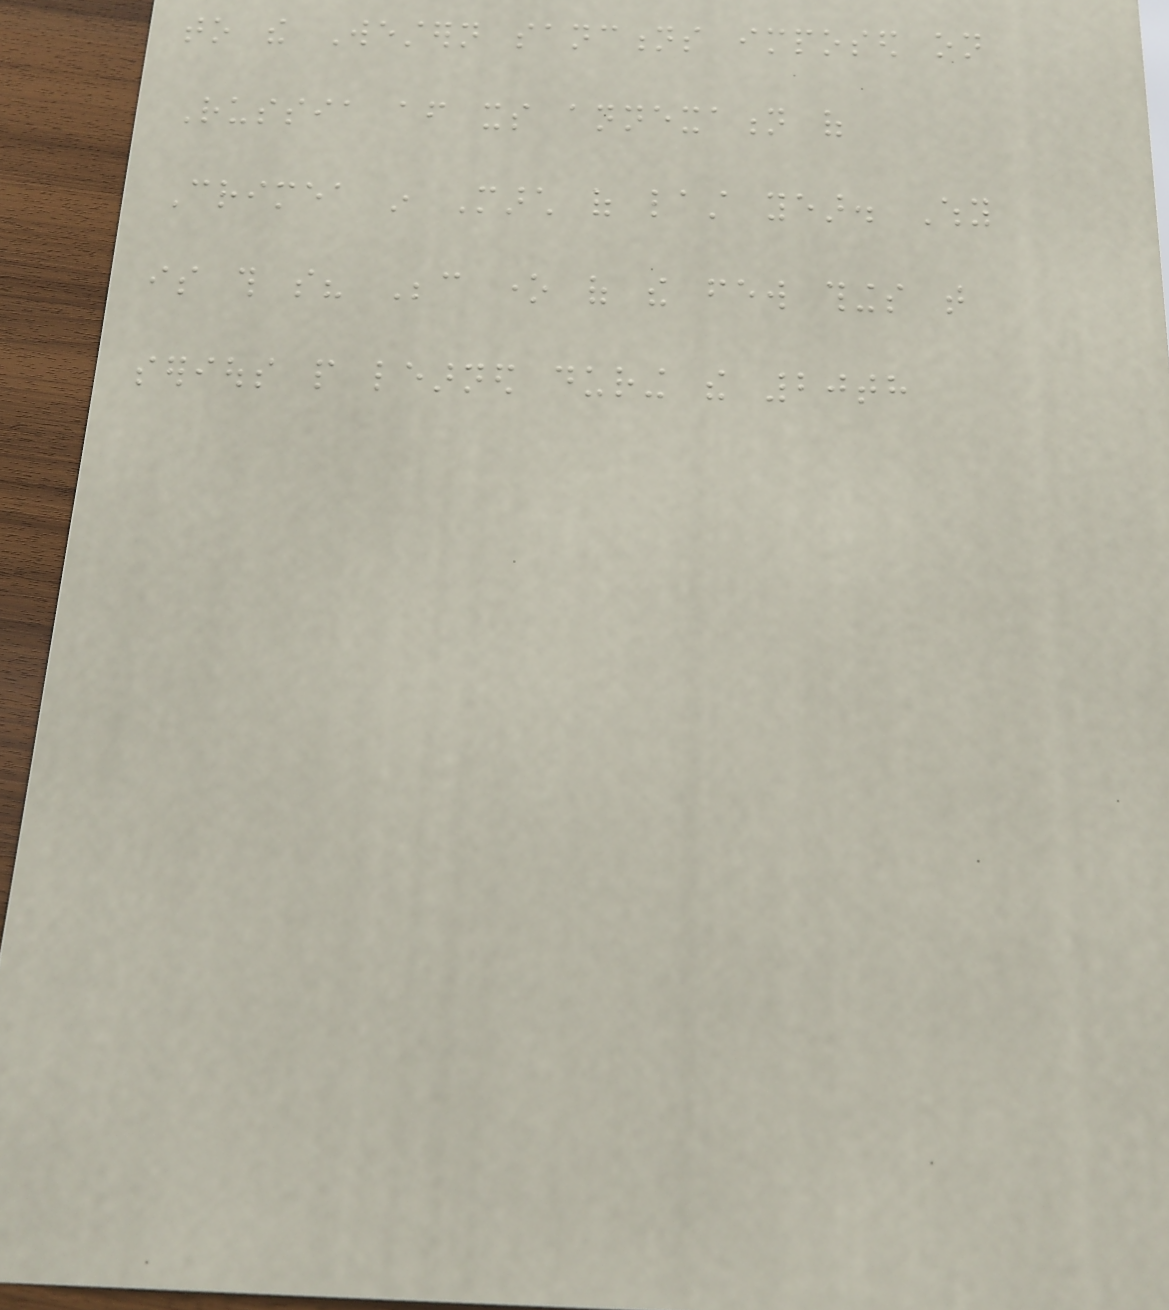to the Western sanctions imposed on
Russia after its annexation of
Crimea in March of last year. Why
is this so? Because one of the few things that
serious people learned during the 20th
